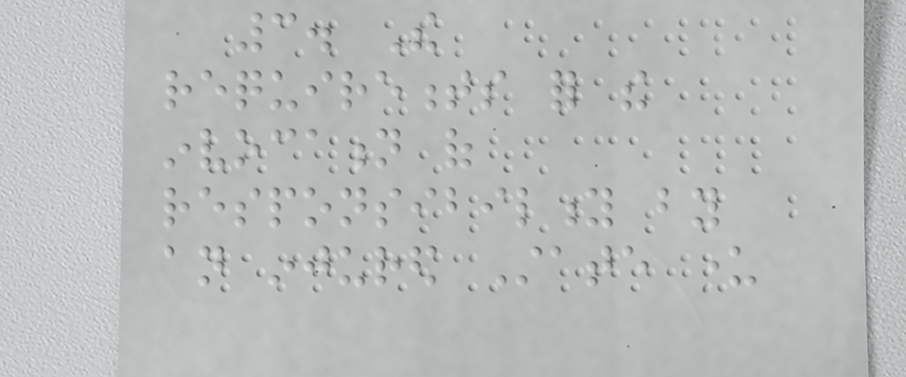3. The
requirements for the
invocation of
responsibility by
an injured State under
